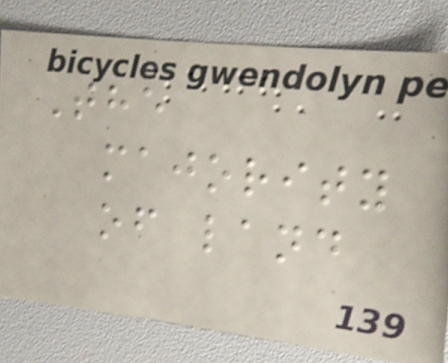The
majority
of land
